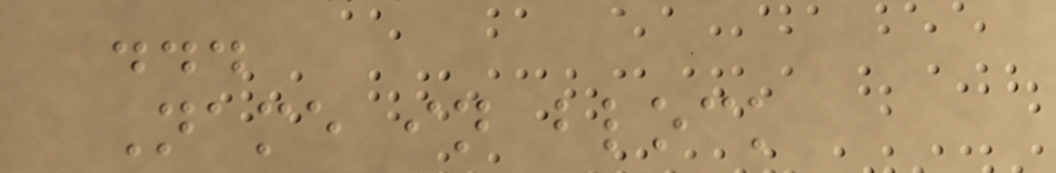...
Name in block
